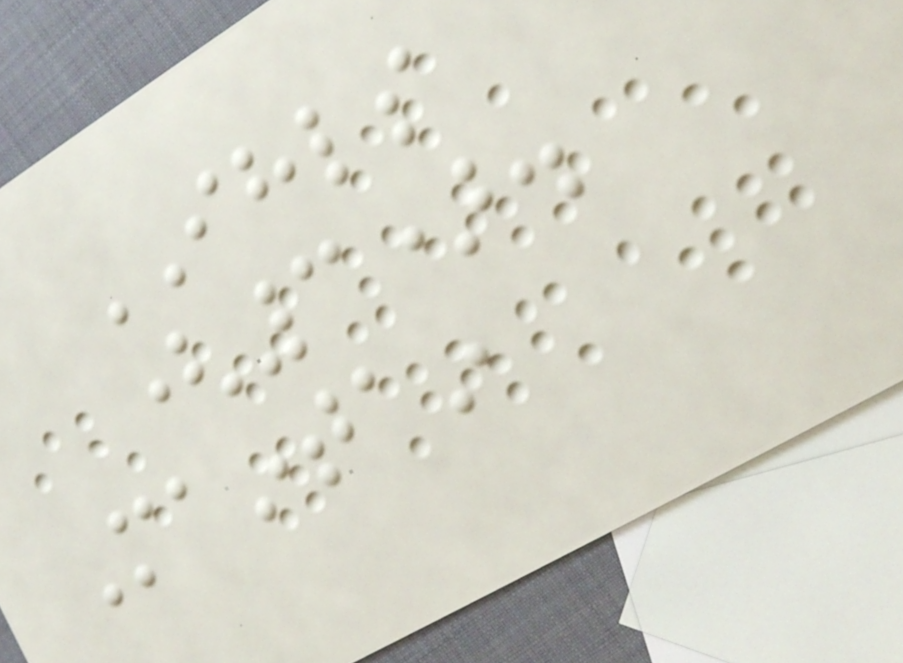IHLS
(3).
Maintain
